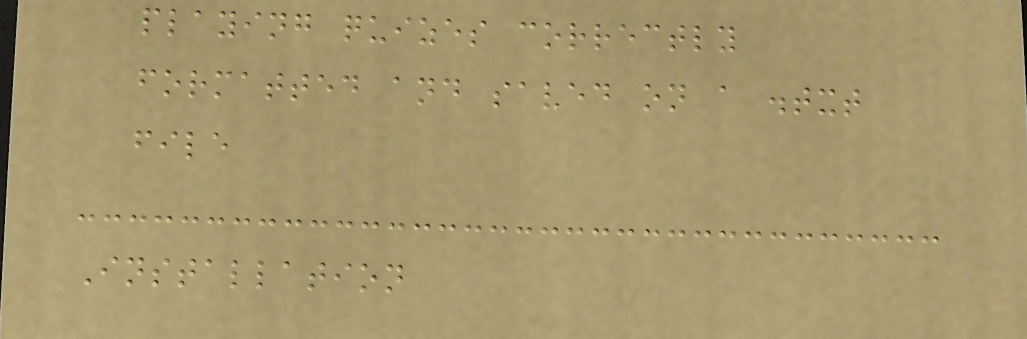playing quizes correctly
formatted and saved on a .txt
file
Installation
